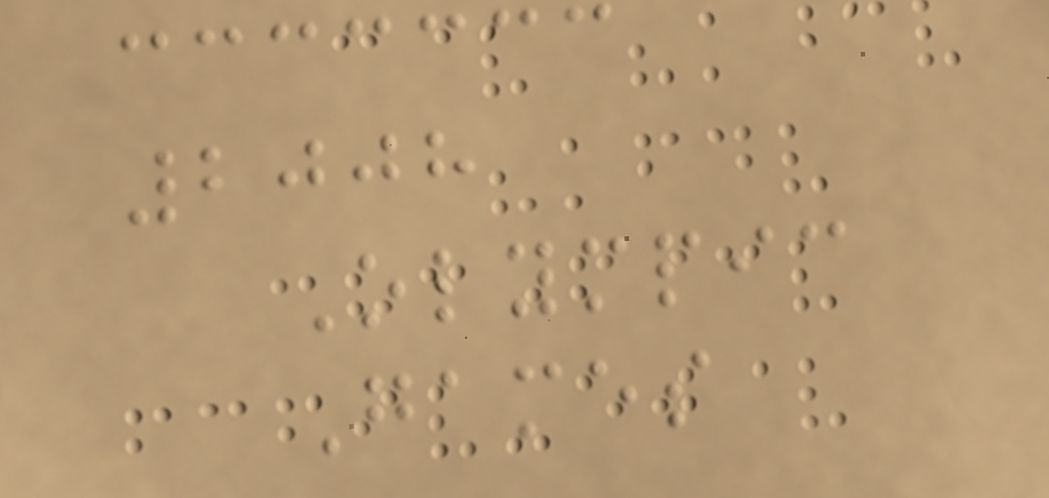2008
Olympic
Games
